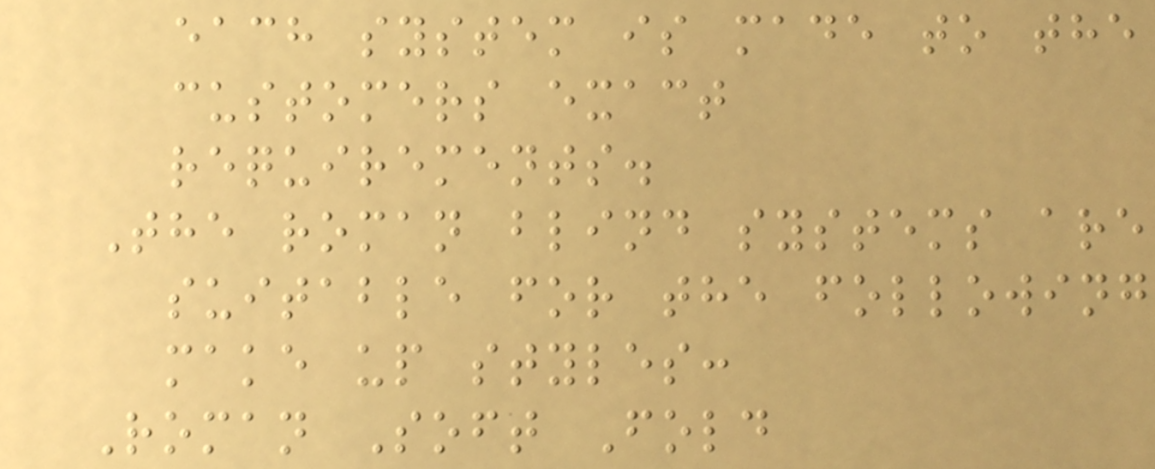each system is made to the
customers exact
requirements.
The roman blind systems are
suitable for the following
make up styles:
Roman Soft Fold
